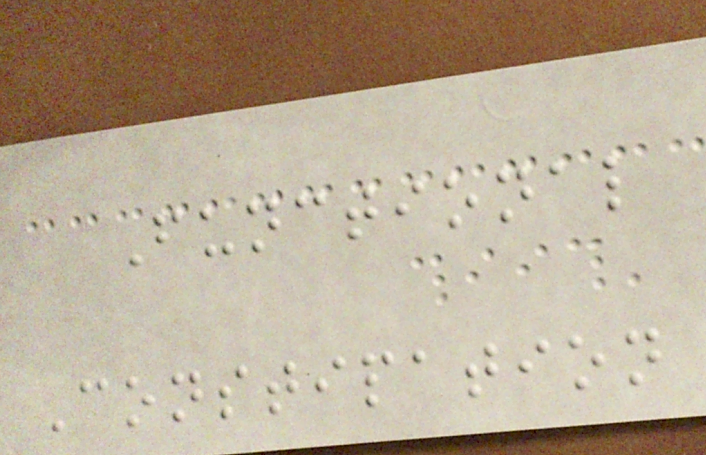Functional
Constipation
